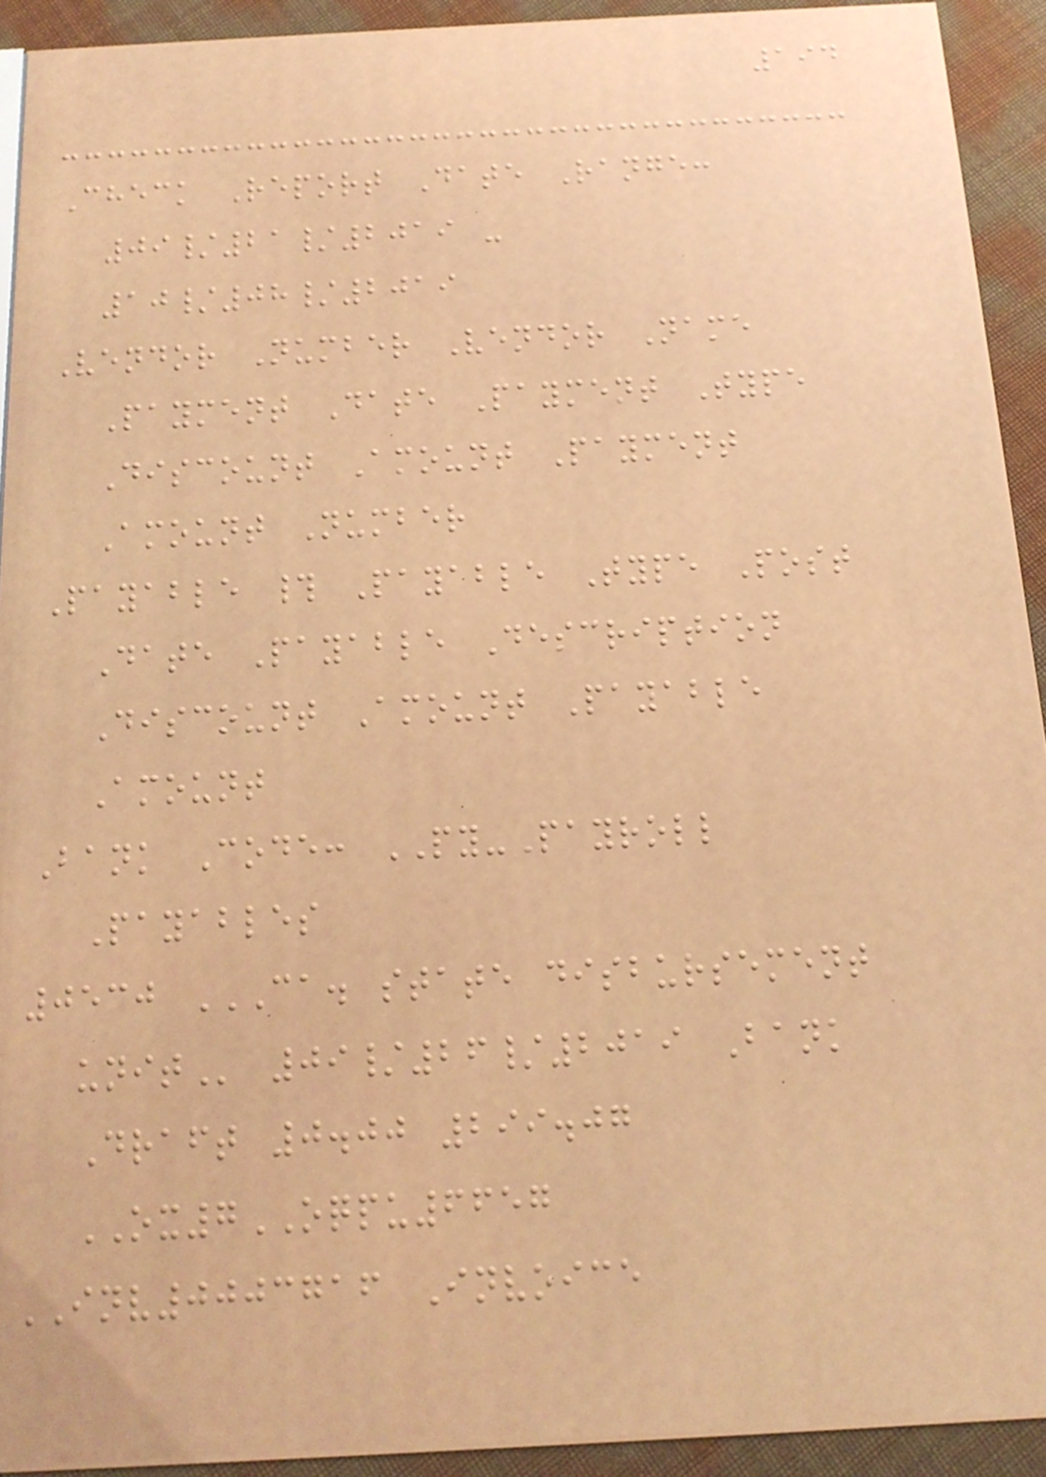194
Check Report Date Range:
09/21/2019 -
10/08/2019
Vendor Number Vendor Name
Payment Date Payment Type
Discount Amount Payment
Amount Number
Payable # Payable Type Post
Date Payable Description
Discount Amount Payable
Amount
Bank Code: PY-Payroll
Payables
0530 CA. STATE DISBURSEMENT
UNIT 09/26/2019 Bank
Draft 0.00 299.07
OX7OQPU6657
INV0003716 Invoice
